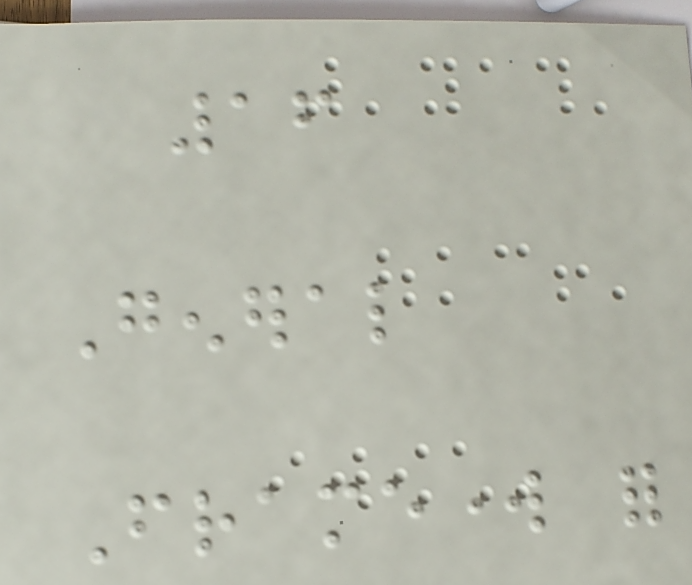16
General
Framework for
